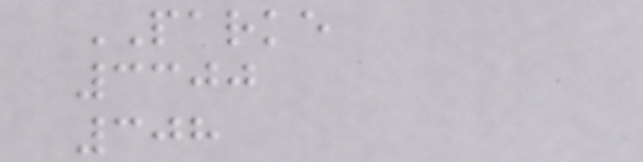PARKE
3300
308
